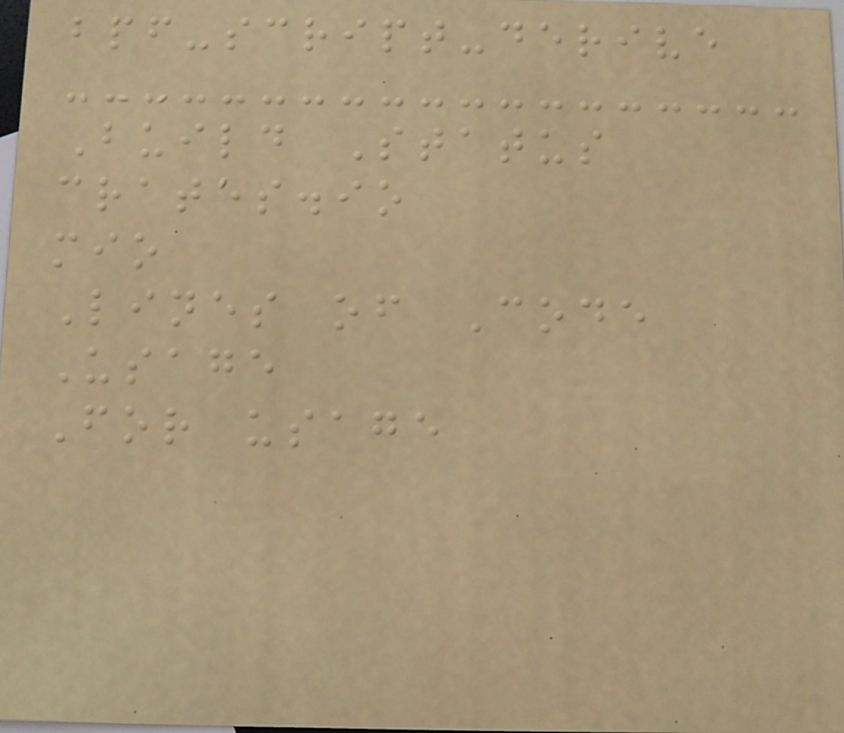bpf-script-derive
Build Status
crates.io
mio
Lines of Code
Usage
For usage
